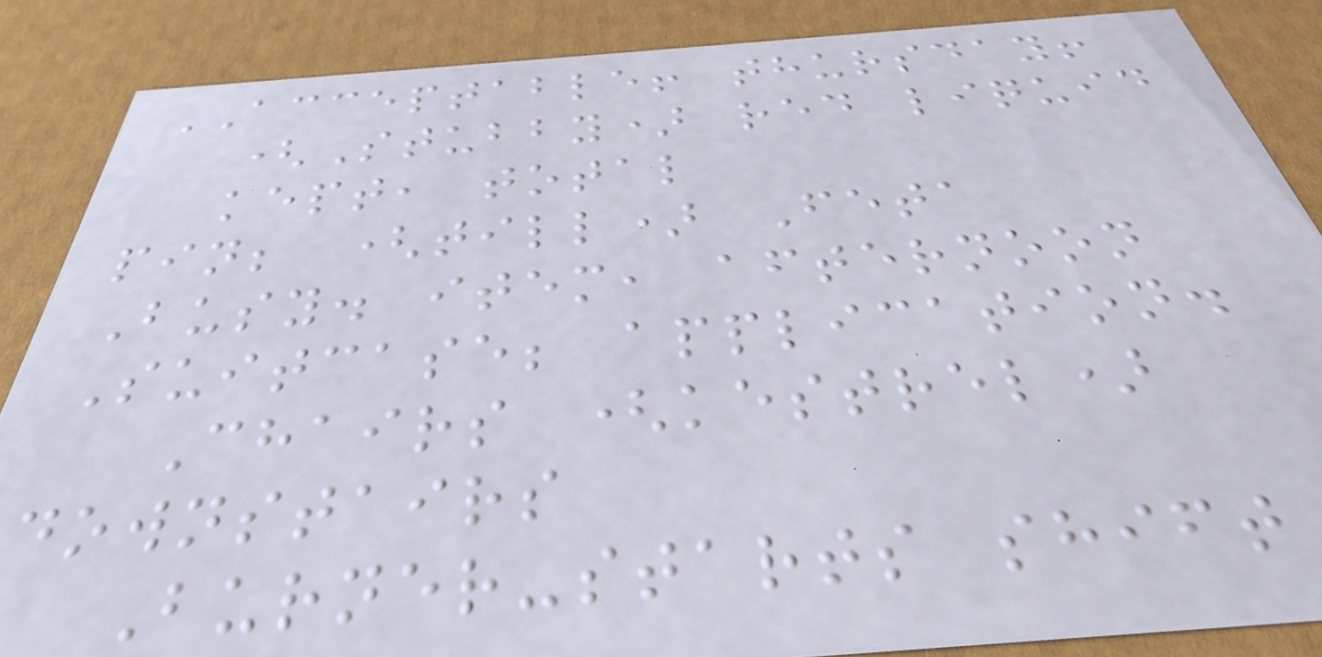ACCEPTABLE! thursday!
(Stubby) red liquid
kept, total
pin; (till) Feta
Busy. item, afternoon
Suitcase; application.
Chairs (kestrel)
downstairs
Burner-starts shift
